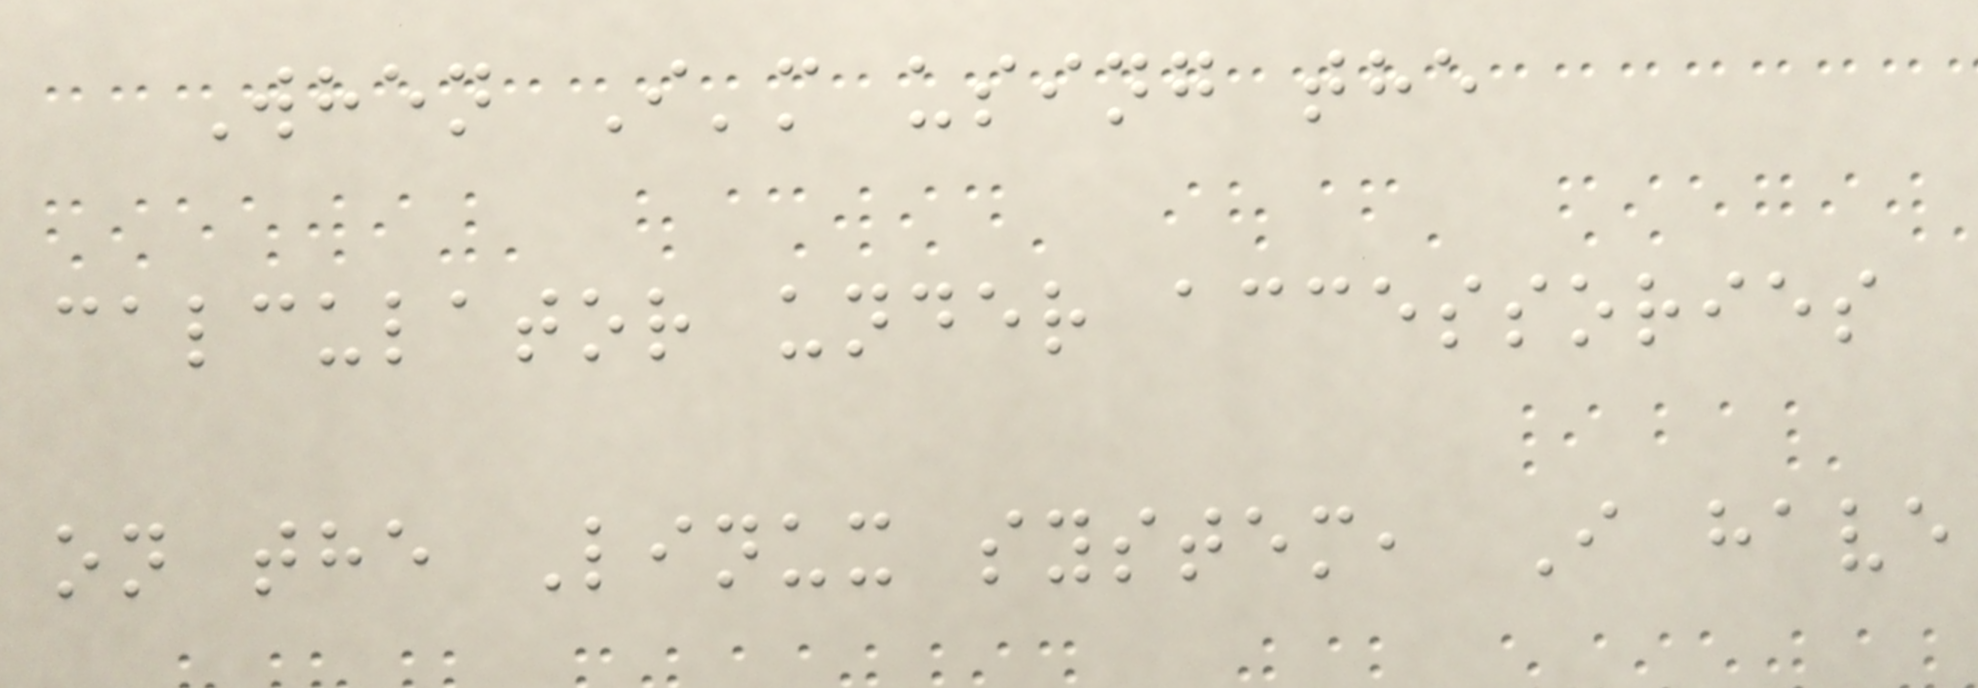When I'm using the
calculator under accessories
on the Linux system, I have
